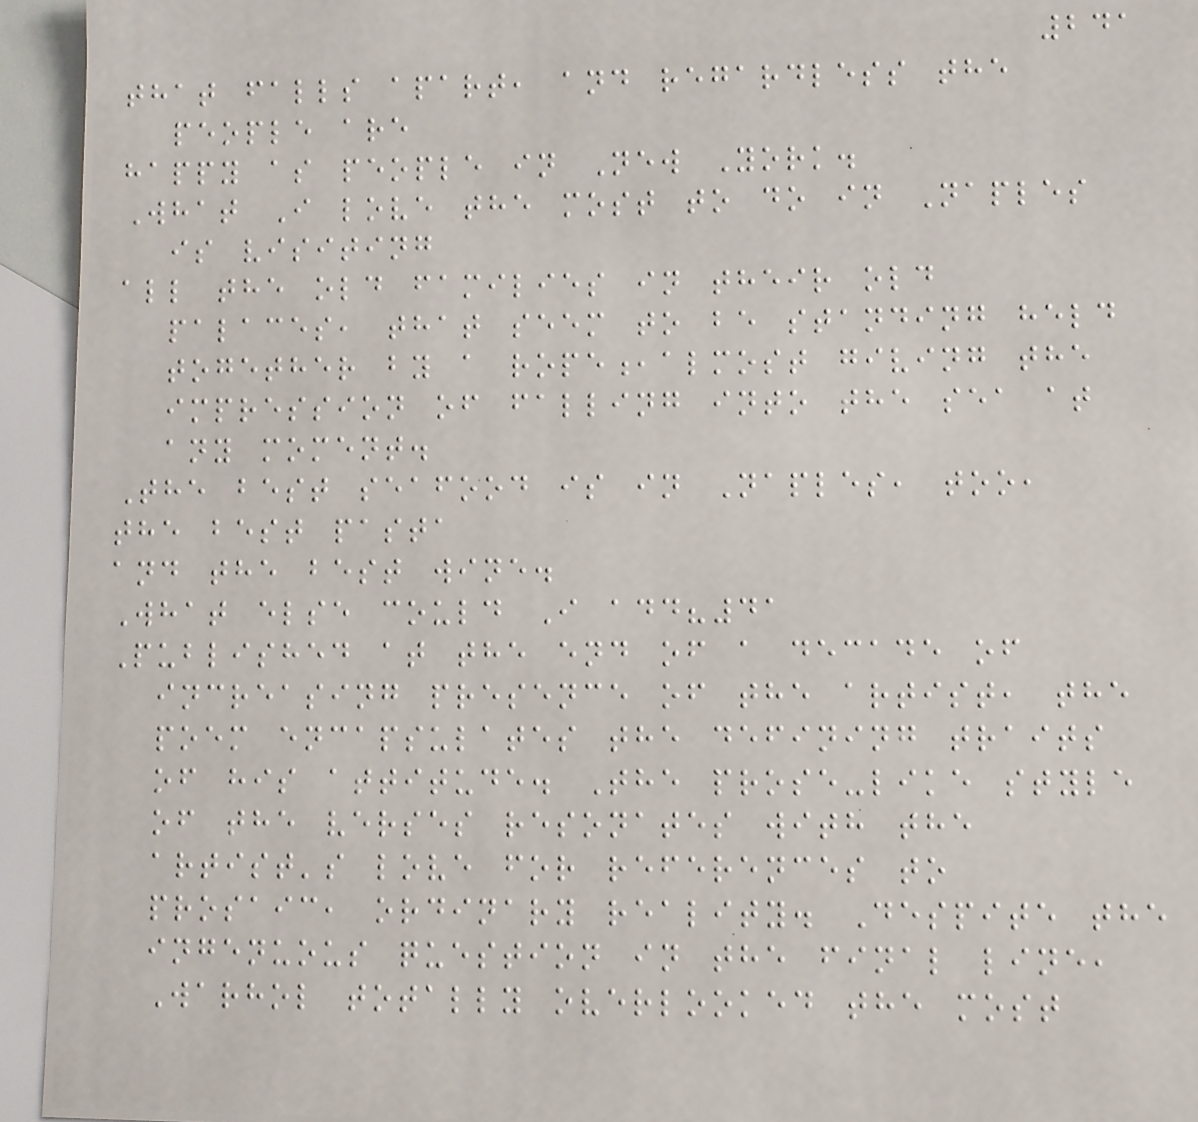241
that falls apart, and regardless the
people are
happy as people in New York.
What I love the most to do in Naples
is visiting
all the old families in their old
palaces, that seem to be standing held
together by a rope,almost giving the
impression of falling into the sea at
any moment.
The best seafood is in Naples, too,
the best pasta
and the best wine.
What else could I add?41
Published at the end of a decade of
increasing presence of the artist, the
poem encapsulates the defining traits
of his attitude. The prose-like style
of the verses resonates with the
artist's love for references to
prosaic, ordinary reality. Despite the
ingenuous question in the final line,
Warhol totally overlooked the most
